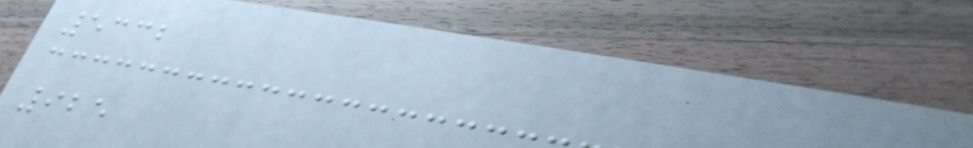5332
925
